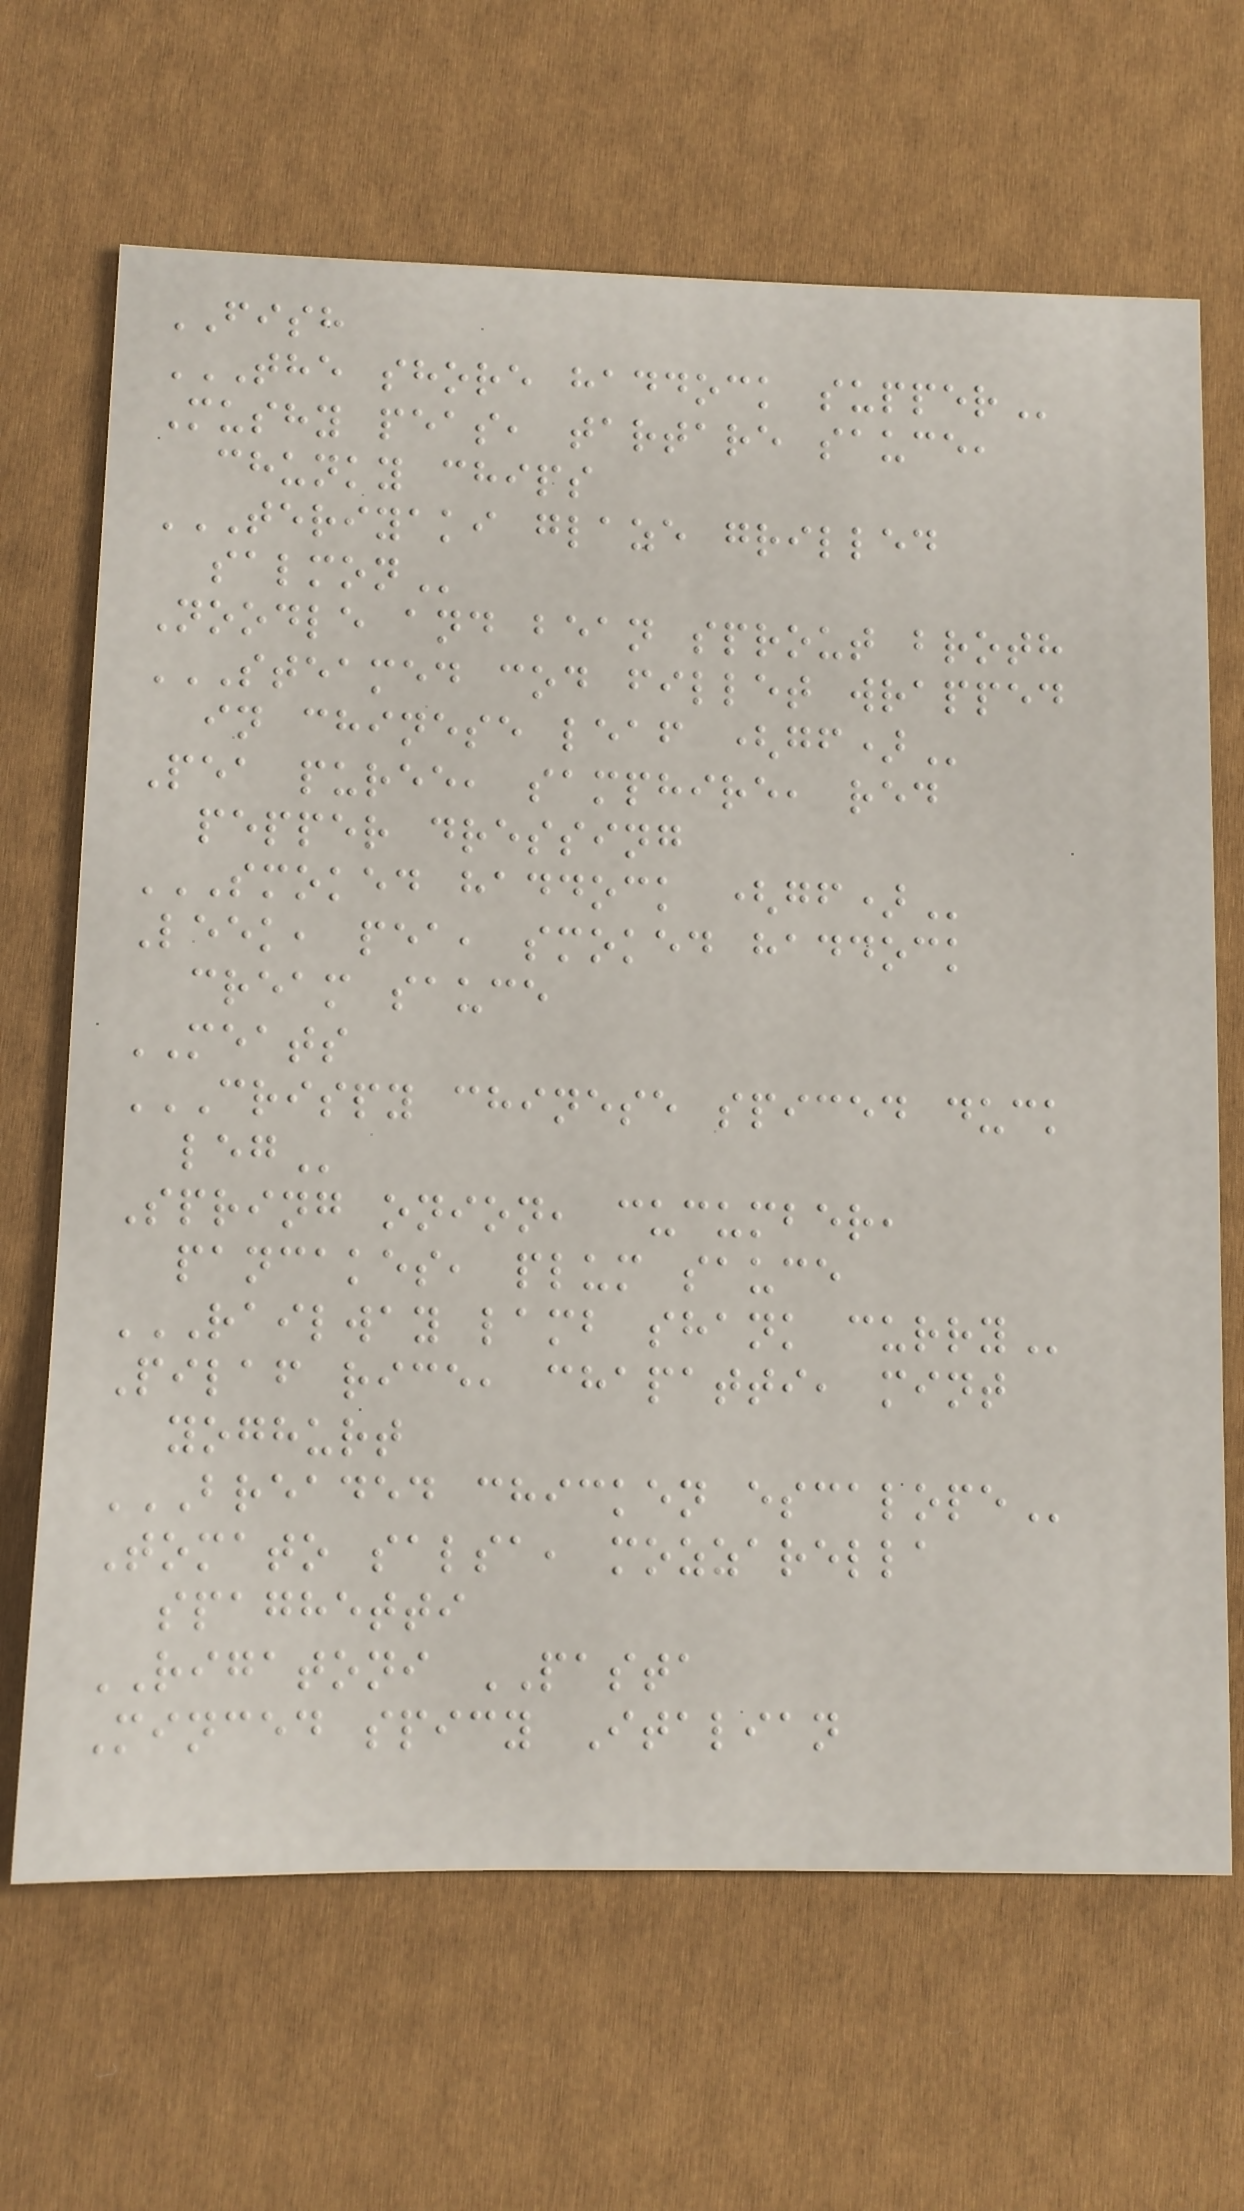FISH
THE SHORE HADDOCK SUPPER
Mushy peas, tartare sauce,
chunky chips
TERIYAKI GLAZE GRILLED
SALMON
Noodle and bean sprout broth
STEAMED COD FILLET WRAPPED
IN CHINESE LEAF (GF)
Pea puree, samphire, red
pepper dressing
SMOKED HADDOCK (GF)
Leek, pea, smoked haddock
cream sauce
MEATS
CRISPY CHINESE SPICED DUCK
LEG
Spring onion, cucumber,
pancakes, plum sauce
RAILWAY LAMB SHANK CURRY
Pilaf rice, chapatti, mint
yoghurt
BREADED CHICKEN ESCALOPE
Tomato salsa, mozzarella
spaghetti
RIGATONI PASTA
Minced spicy Italian
